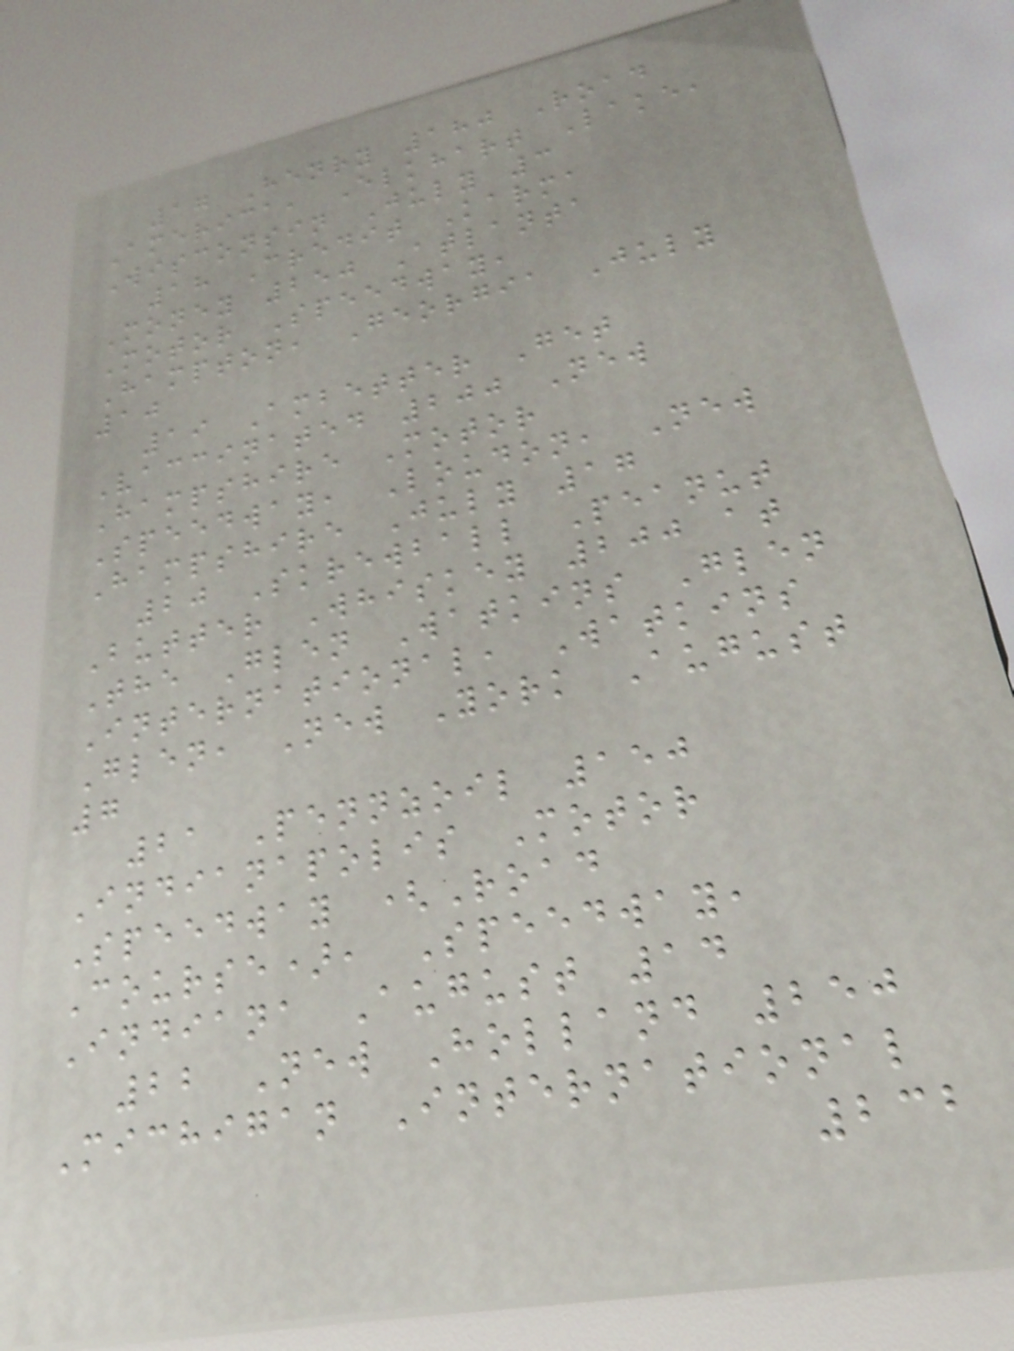17 Henry 180 Road
America, Elkhart Lake,
Wisconsin July 3
18 Credit Karma
Money 250 Atlanta
Motor Speedway,
Hampton, Georgia July
10
19 Ambetter Get
Vaccinated 200 New
Hampshire Motor
Speedway, Loudon, New
Hampshire July 17
20 Skrewball Peanut
Butter Whiskey 200 at
The Glen Watkins Glen
International, Watkins
Glen, New York August
7
21 Pennzoil 150
Indianapolis Motor
Speedway (Road
Course), Speedway,
Indiana August 14
22 New Holland 250
Michigan International
232
